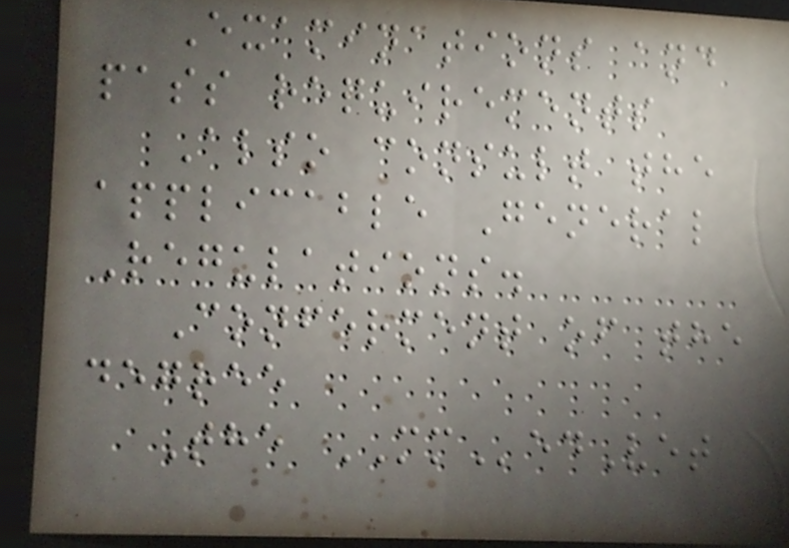Examinations and
pass requirements
Also consult the
applicable General
Regulations.
Conferment of the
degree
The MMedVet
